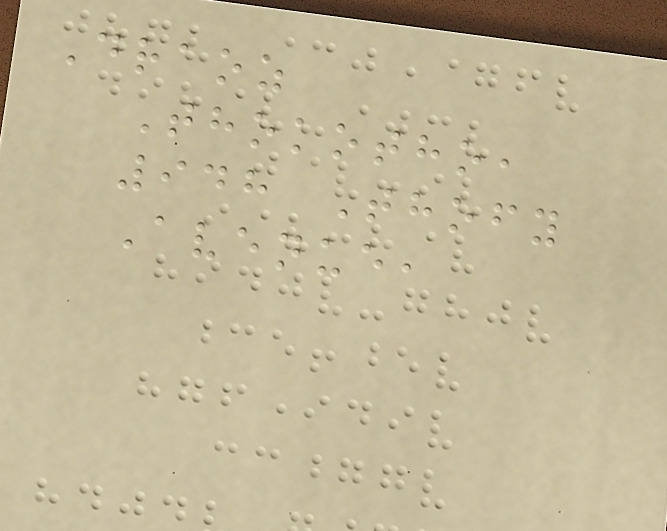Draoz
Thokotho,
948 Thofy
Avenue,
